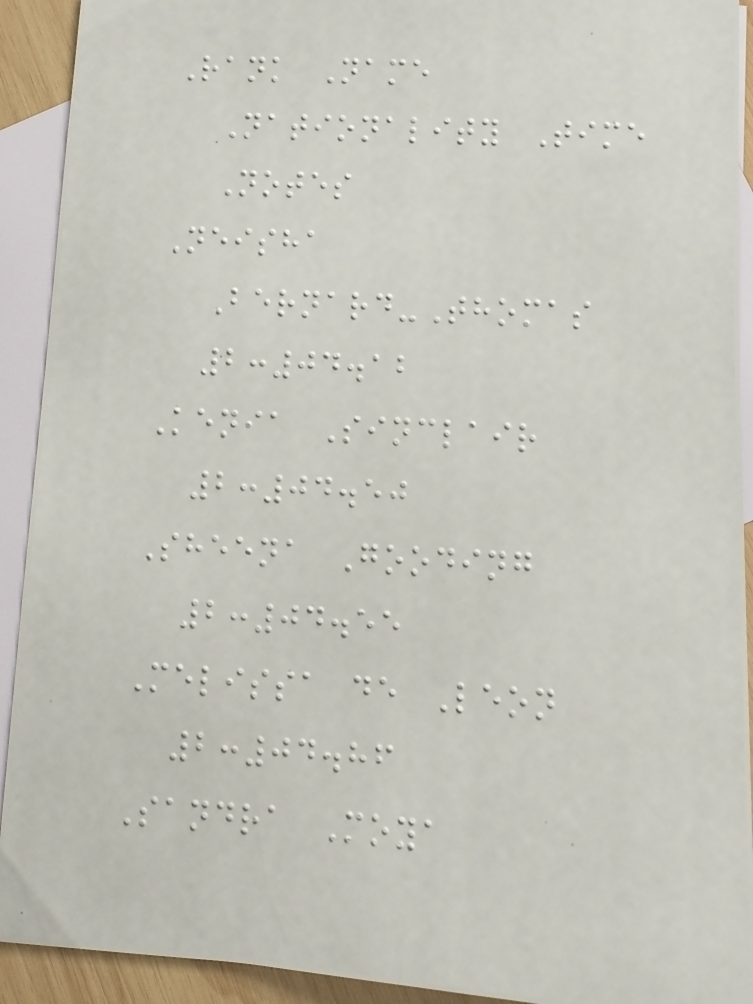Rank Name
Nationality Time
Notes
Neisha
Bernard-Thomas
2:04.12
Kenia Sinclair
2:04.50
Sheena Gooding
2:04.55
Melissa de Leon
2:04.86
Sandra Moya
